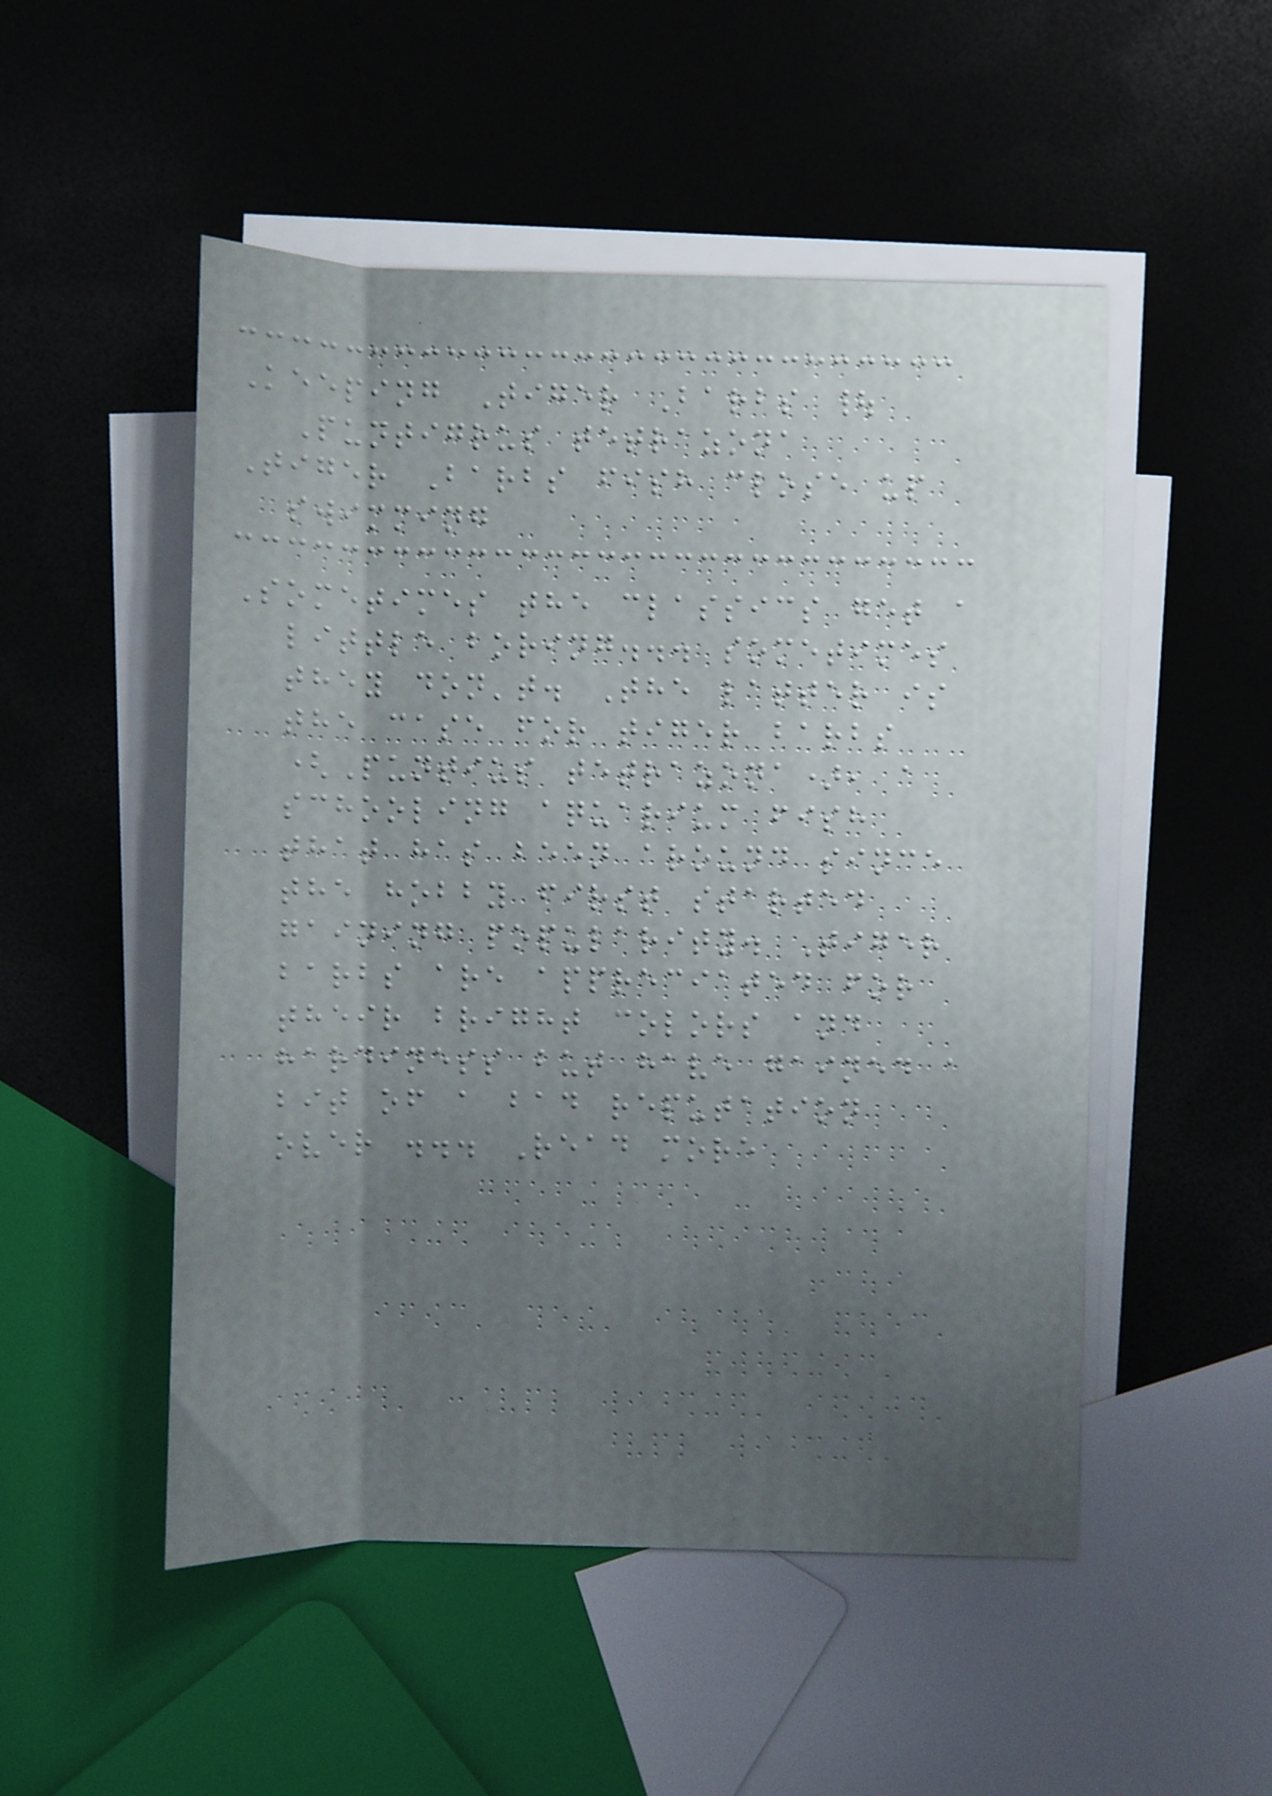Keeping Tiger Barbs |
Puntigrus tetrazona
Tiger Barbs fish close up
swimming
Sometimes the classics get a
little boring... sometimes
they don't. The latter is
the case for tiger barbs
(Puntius tetrazona), a
schooling aquarium fish
that has been around since
the hobby first started
gaining popularity. Tiger
barbs are appreciated for
their bright colors and
hardiness but have gained a
bit of a bad reputation
over ... Read more
